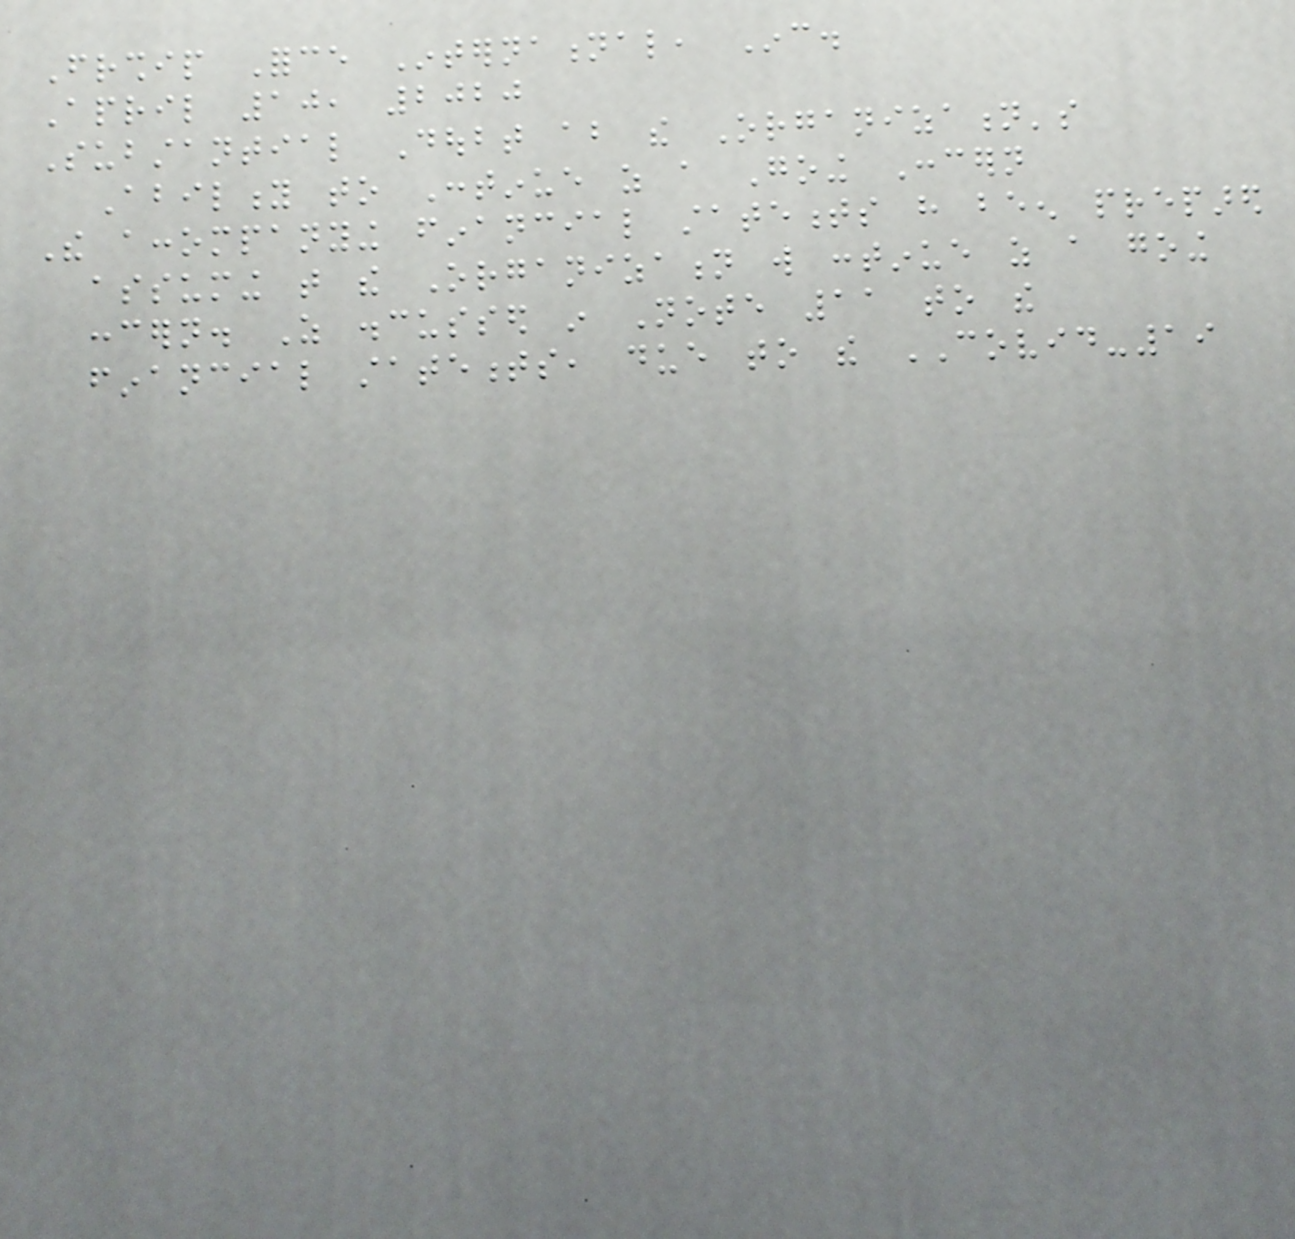Friendship Force International, Inc.
April 10, 2020
Substantial Doubt about the Organization's
Ability to Continue as a Going Concern
The accompanying financial statements have been prepared
assuming that the Organization will continue as a going
concern. As discussed in Note 11 to the
financial statements, due to the COVID-19
